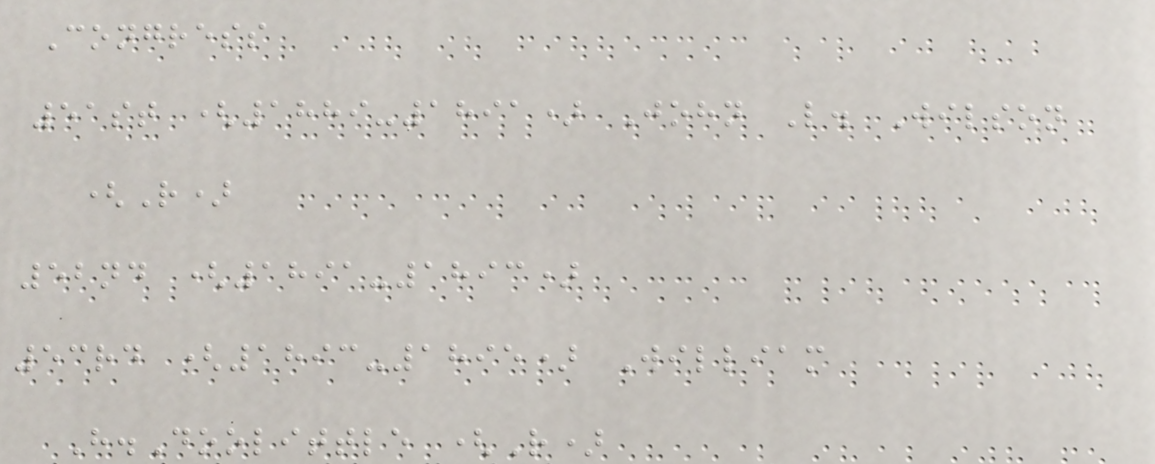Congress
51st (1889-1891) John L. Wilson
(R)
52nd (1891-1893)
53rd (1893-1895) William
H.Doolittle (R)
